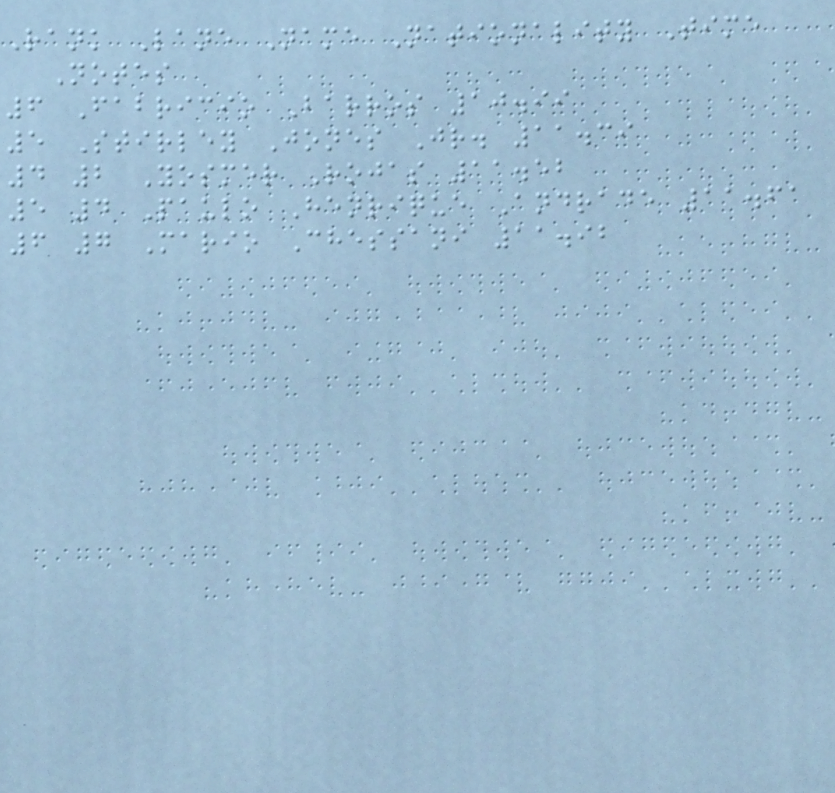Rank Lane Name Nationality Time
Notes
6 Fabricio Barros 10.99
5 Stirley Jones Jr. 11.39
4 2 Yosmer Rojas 11.52
5 4 Paulo Henrique Andrade 11.61
6 7 Mario Chessani 11.92
